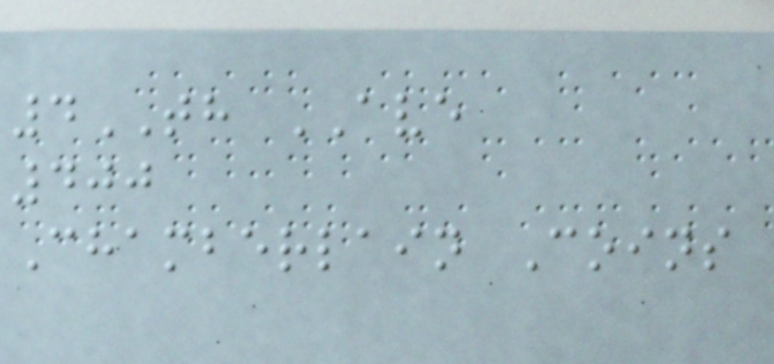4TH AVE
400
Chamberlain Coins
